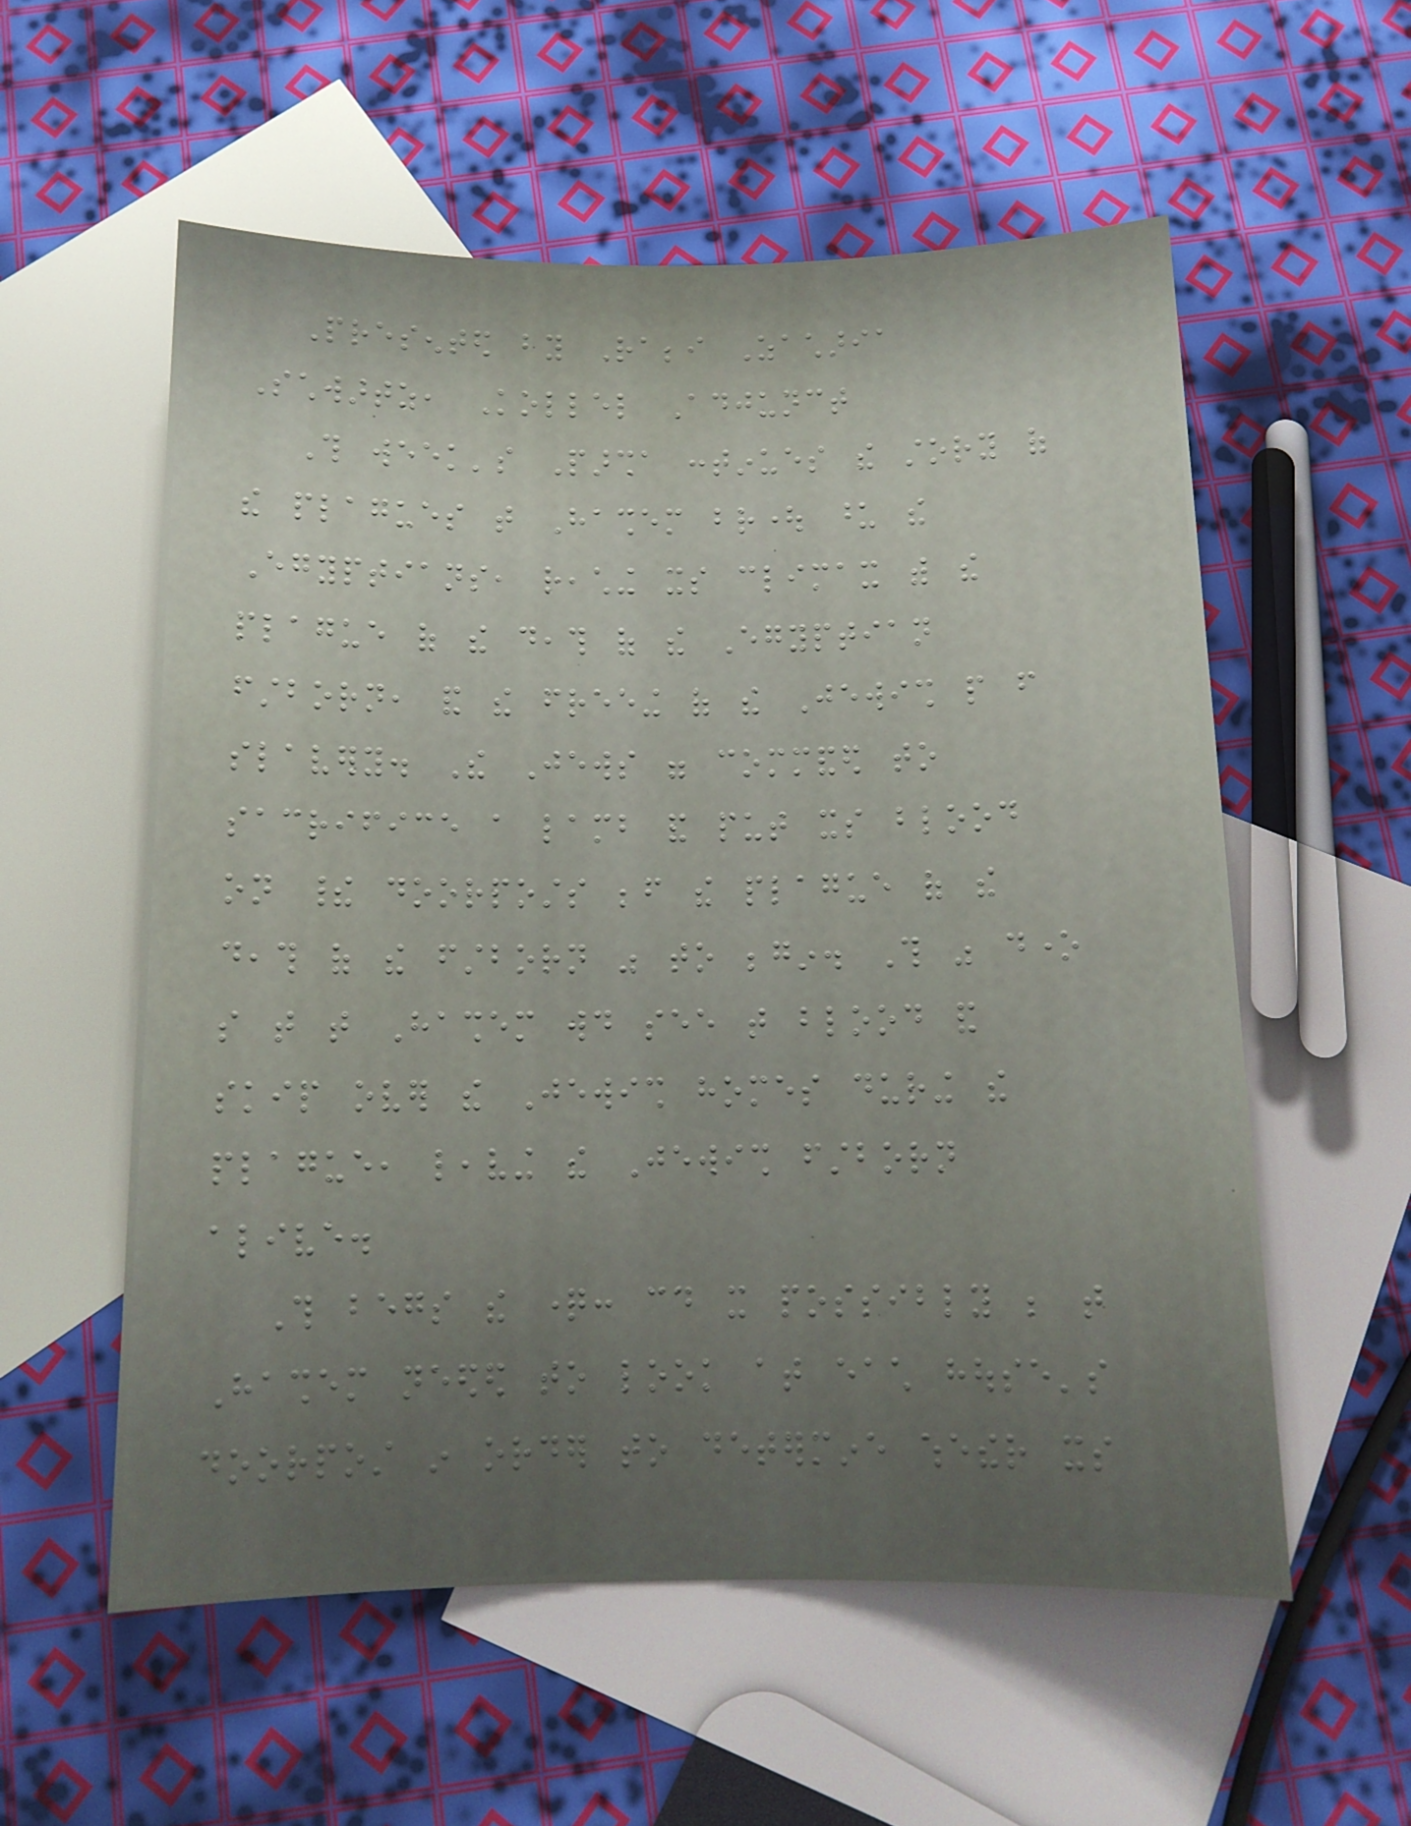Presented by Rabbi Zacharia
Schwartz, Kollel Adjunct
This week's Parsha continues the story of
the plagues that Hashem brought upon the
Egyptians, reaching its climax with the
plague of the death of the Egyptian
firstborn, and the freeing of the Jewish people from
slavery. The Jews were commanded to
sacrifice a lamb and put its blood
on their doorposts before the plague of the
death of the firstborn was to begin. This was done
so that that Hashem would see that blood and
skip over the Jewish homes during the
plague, leaving the Jewish firstborn
alive.
This begs the question: could it possibly be that
Hashem needed to look at each house's
doorpost in order to determine whether its
